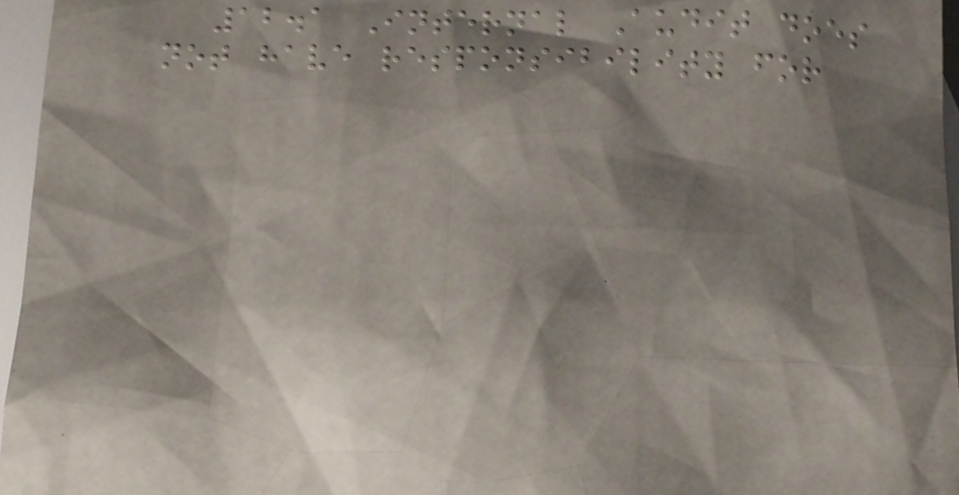12.1 Internal Audit does
not have responsibility for
